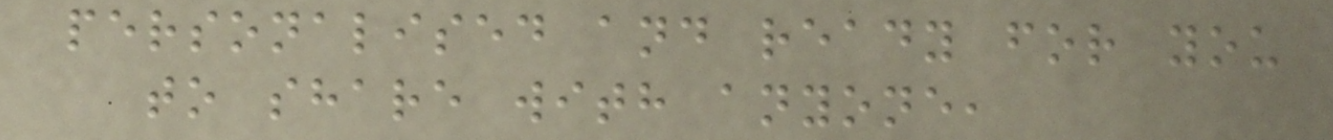personalised and ready for you
to share with anyone,
